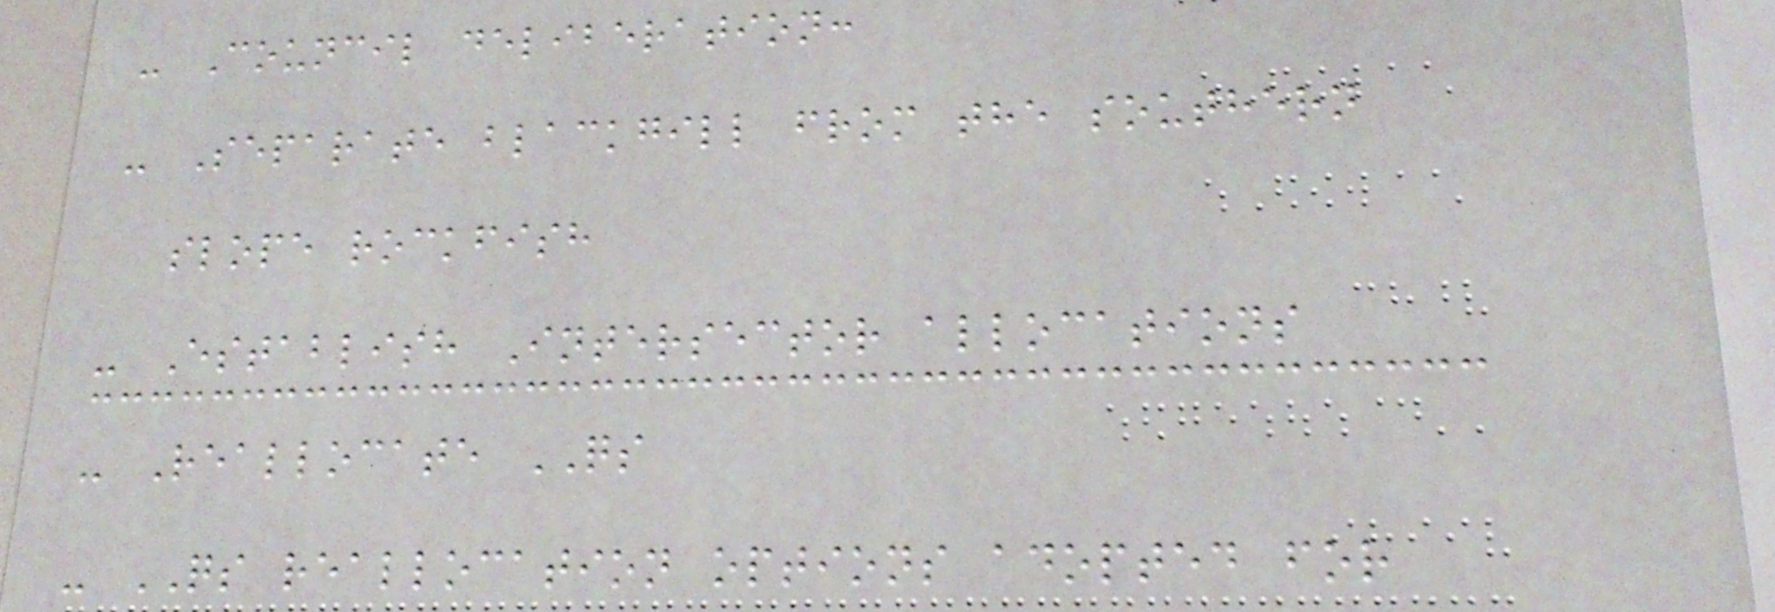- Council deliberation:
- Separate blackgill from the southern
slope rockfish
- Establish Intersector allocations
- Reallocate QS
- QS reallocation options adopted for
